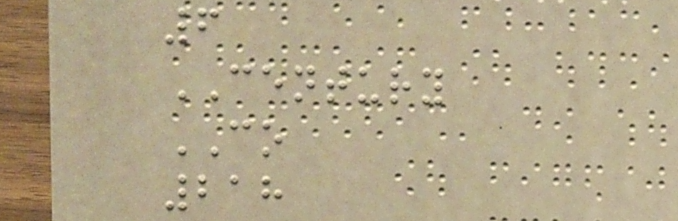6
CENTURY
CO
218
